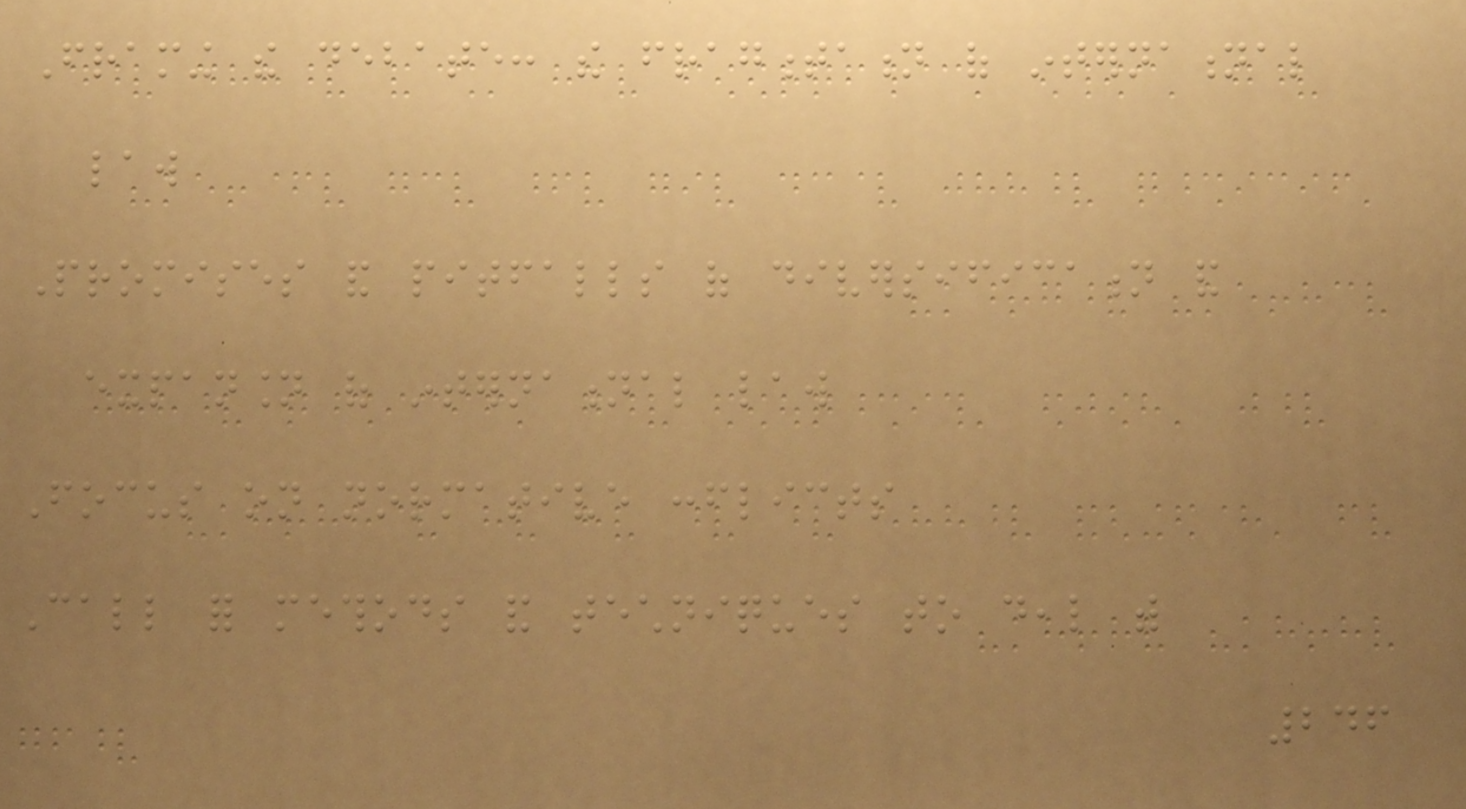Framing the debate: the fragmentation of international
law
Promises and pitfalls of diversification and
expansion of international law
Focus on normative conflicts
Call for methods and techniques to deal with
246
